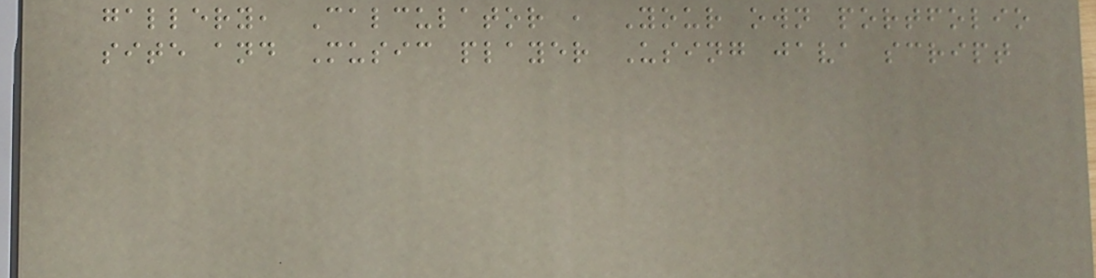gallery, Calculator , Your own portfolio
site and Music player Using java script
